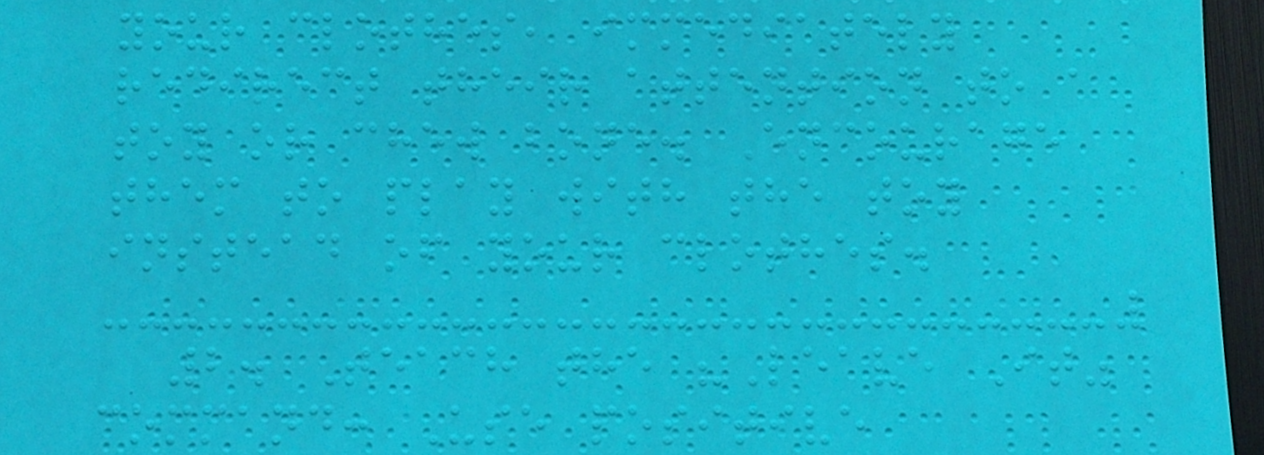your clothes, immediately
redirect their attention to a
toy or chew bone. Encourage
them to play with the toy
instead of your clothes.
2. Teach the "Leave It"
command: Use positive
